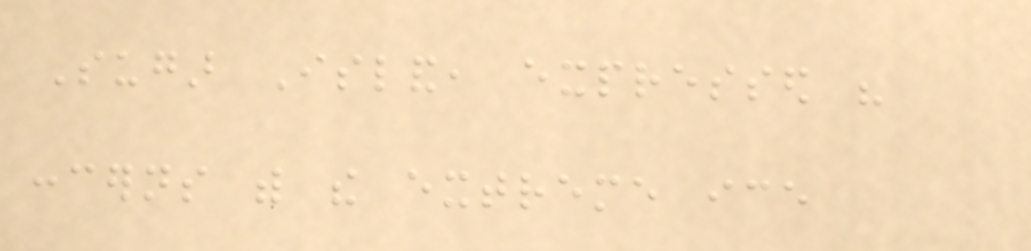Sugar Island, expressed his
concerns with the extreme ice
